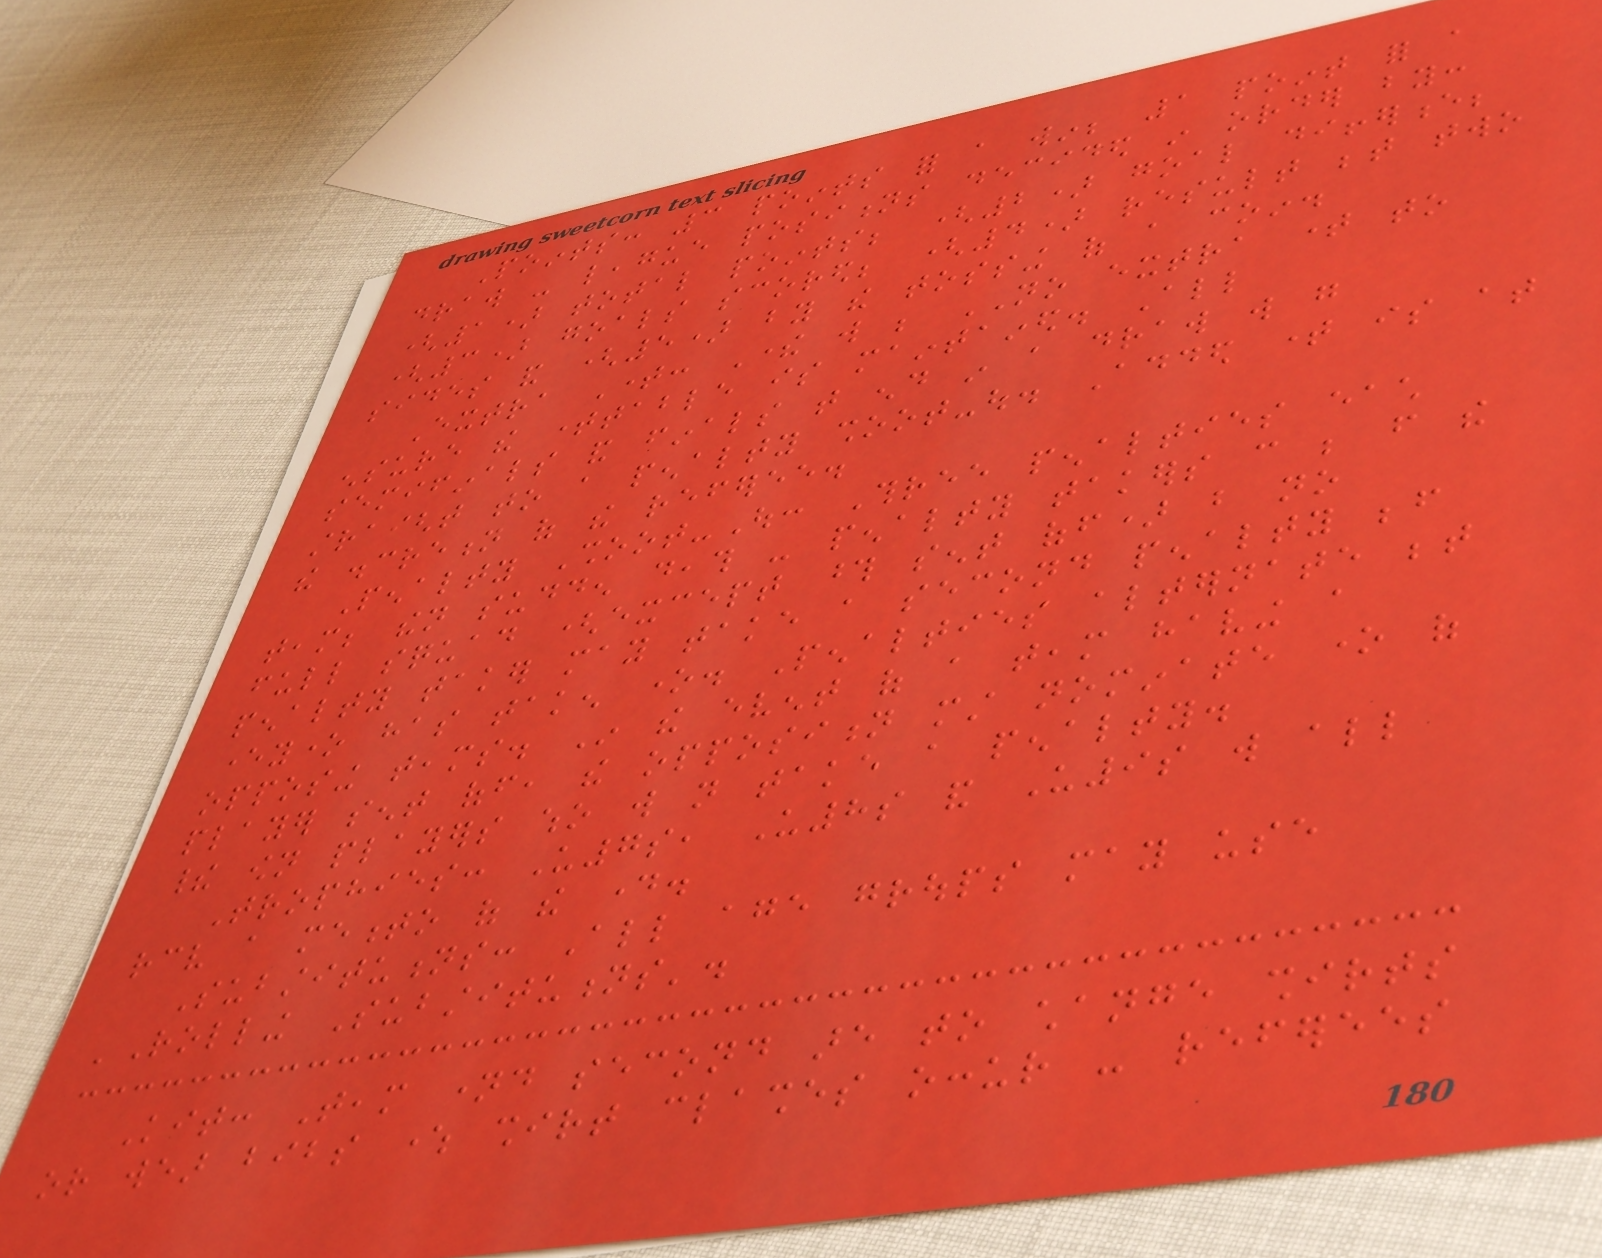Points: 3 points for a win; 1 point for a
draw - league positions decided in order by:
(1) total points; (2) goal difference;
(3) goals scored; (4) result between two
sides and (5) by the tossing of a coin.
Extra Time: There will be NO extra time to
ensure the timetable is maintained. All
semifinals and finals that end in a draw will go
straight to a penalty shoot-out. Added time is at
the discretion of the referee.
Penalty Shoot-Out: Three penalties each
team; then sudden death - penalty takers can be from the
full squad (except those sent off) but no
penalty taker may take a second penalty before
everyone has taken one. Penalties alternate between
opposing teams. In the event of a team having a
player sent off, the opposition must nominate one of
their own players who will not take a penalty.
Trophies: U7s, U8s and U9s will all
receive a memento of the day.
Substitutions: All age groups may use
'Rolling Substitutions'.
Kit: Team named second are to change shirts
or wear bibs where shirt clashes occur - referees
